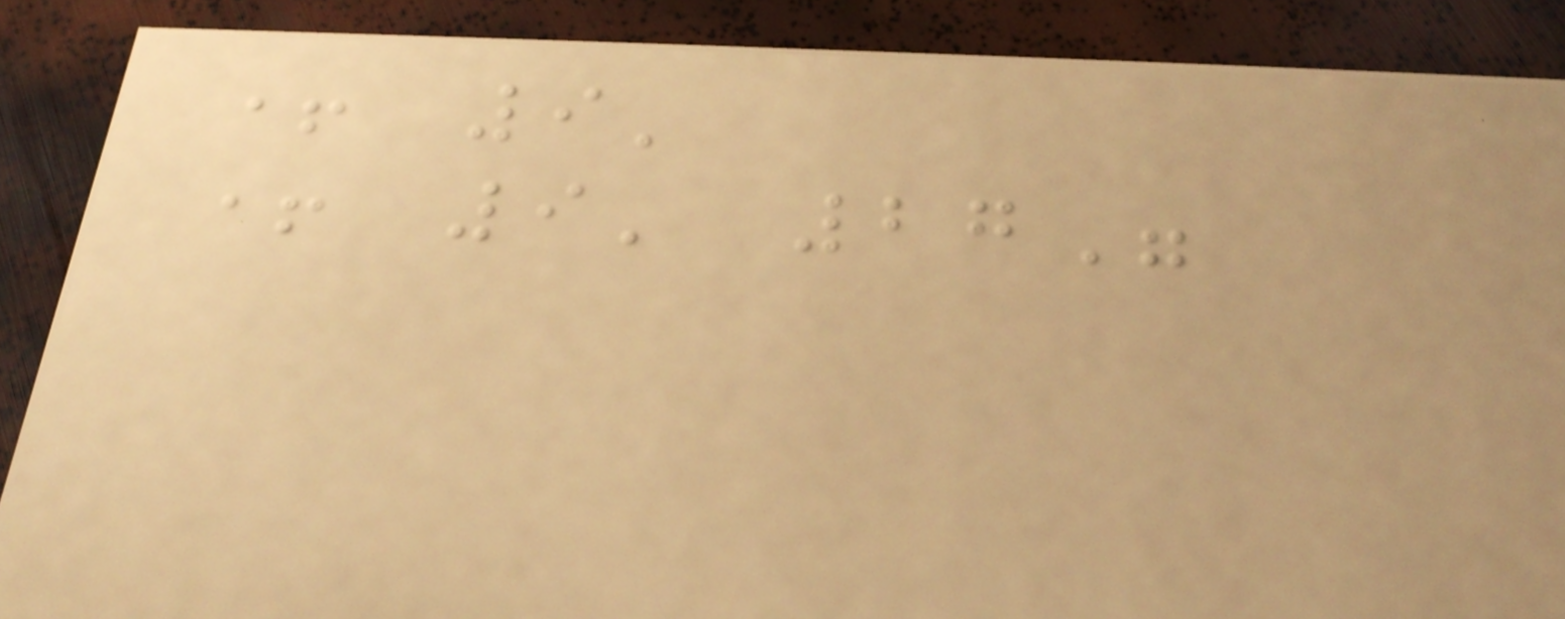+ 9'
+ 9' 27"
